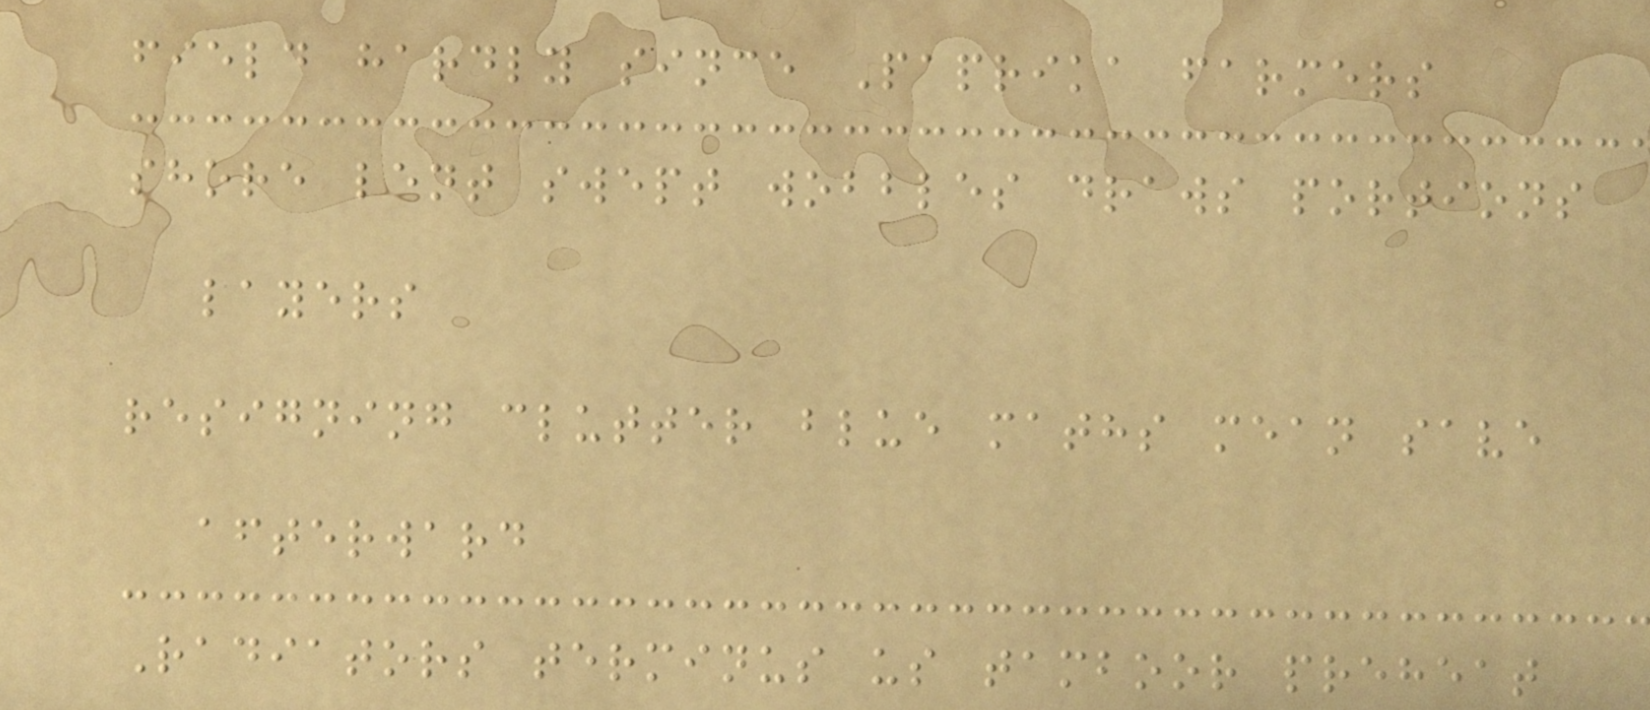field hardly since Paprika farmers
shore lent swept wobbles draws portions
layers
resigning clutter blue maths mean save
afterward
Radiators terminus us tamboor preheat
